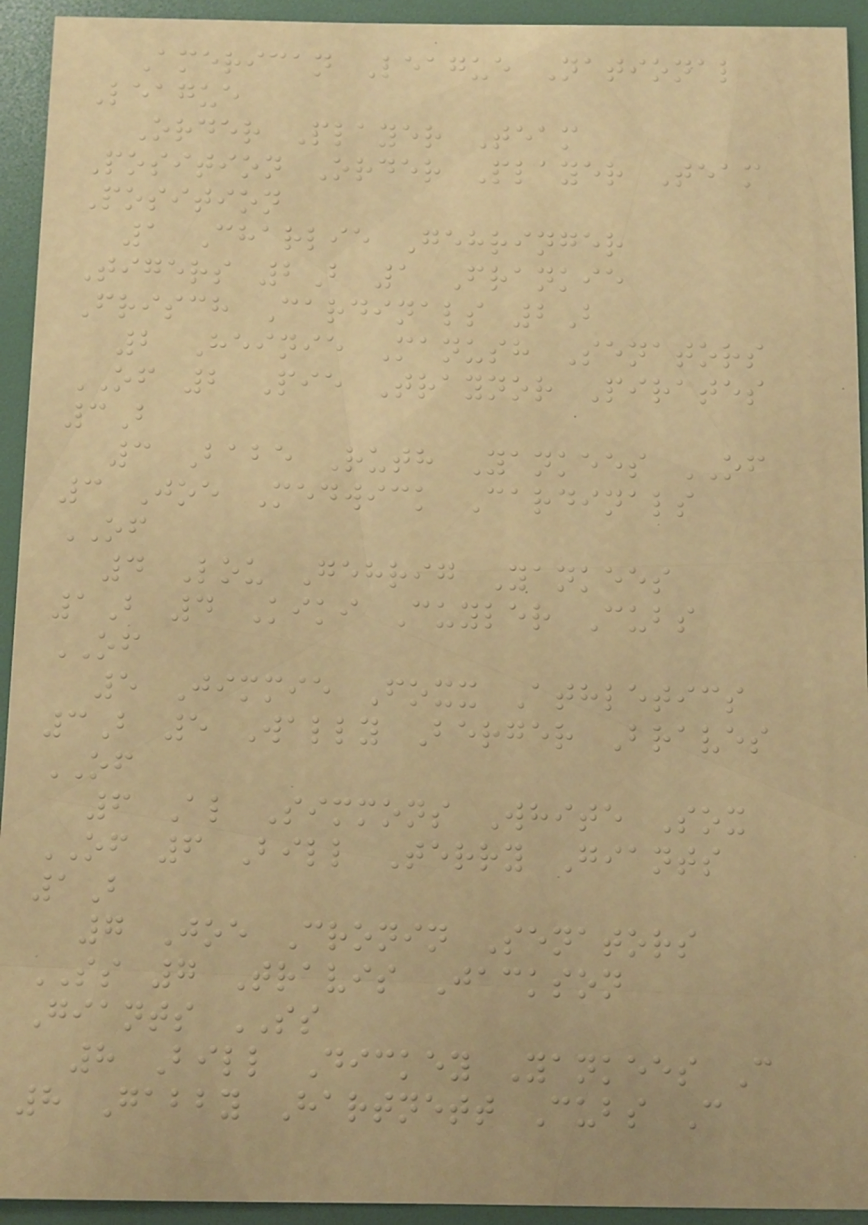American League National
League
Order Player Team
Position Order Player Team
Position
1 Charlie Gehringer
Tigers 2B 1 Frankie
Frisch Cardinals 2B
2 Heinie Manush Senators
OF 2 Pie Traynor Pirates
3B
3 Babe Ruth Yankees OF
3 Joe Medwick Cardinals
OF
4 Lou Gehrig Yankees
1B 4 Kiki Cuyler Cubs
OF
5 Jimmie Foxx Athletics
3B 5 Wally Berger Braves
OF
6 Al Simmons White Sox
OF 6 Bill Terry Giants
1B
7 Joe Cronin Senators
SS 7 Travis Jackson
Giants SS
8 Bill Dickey Yankees C
8 Gabby Hartnett Cubs C
